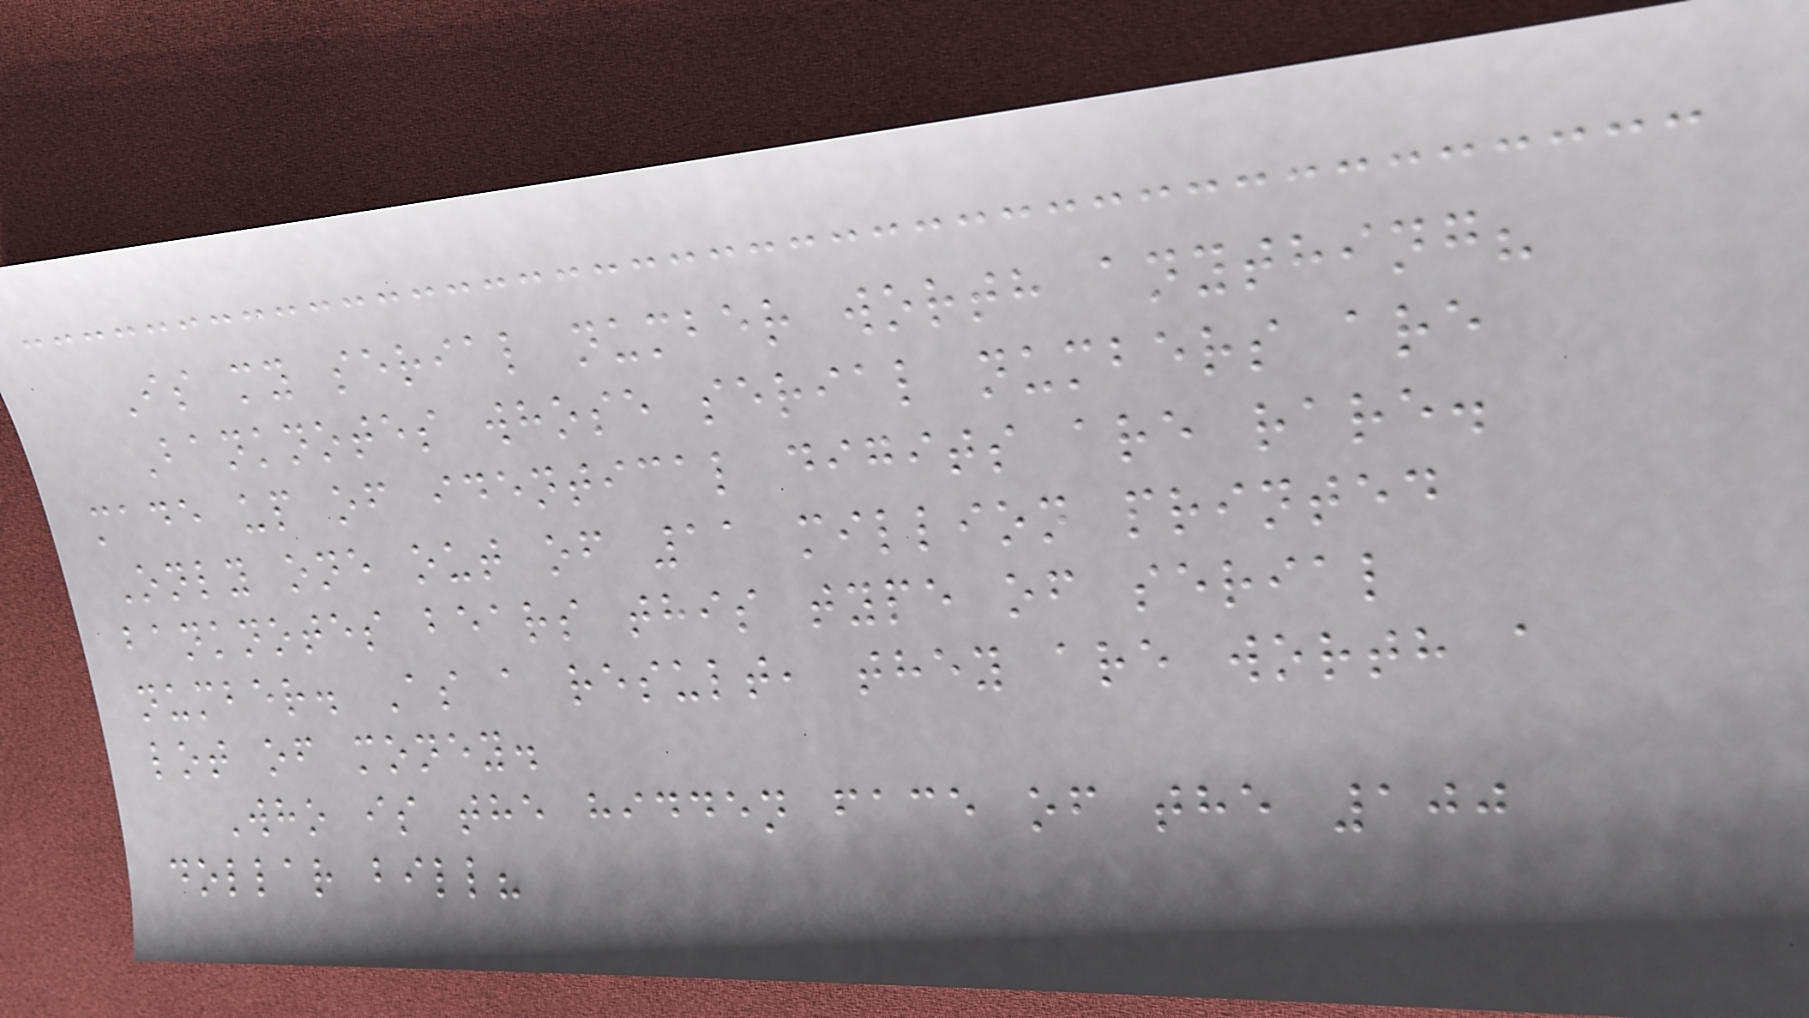Is my serial number worth anything?
Banknotes whose serial numbers are
made up of identical digits are rare.
Only one out of 11 million printed
banknotes bears this type of serial
number. As a result, they are worth a
lot of money.
Who is the hidden face of the 100
dollar bill?
